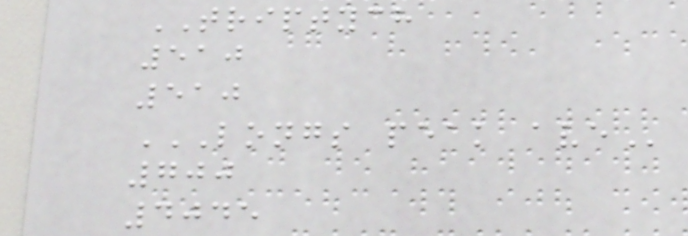TRIPTYCH
510
510
LONGS PEAK AVE
700
4045
